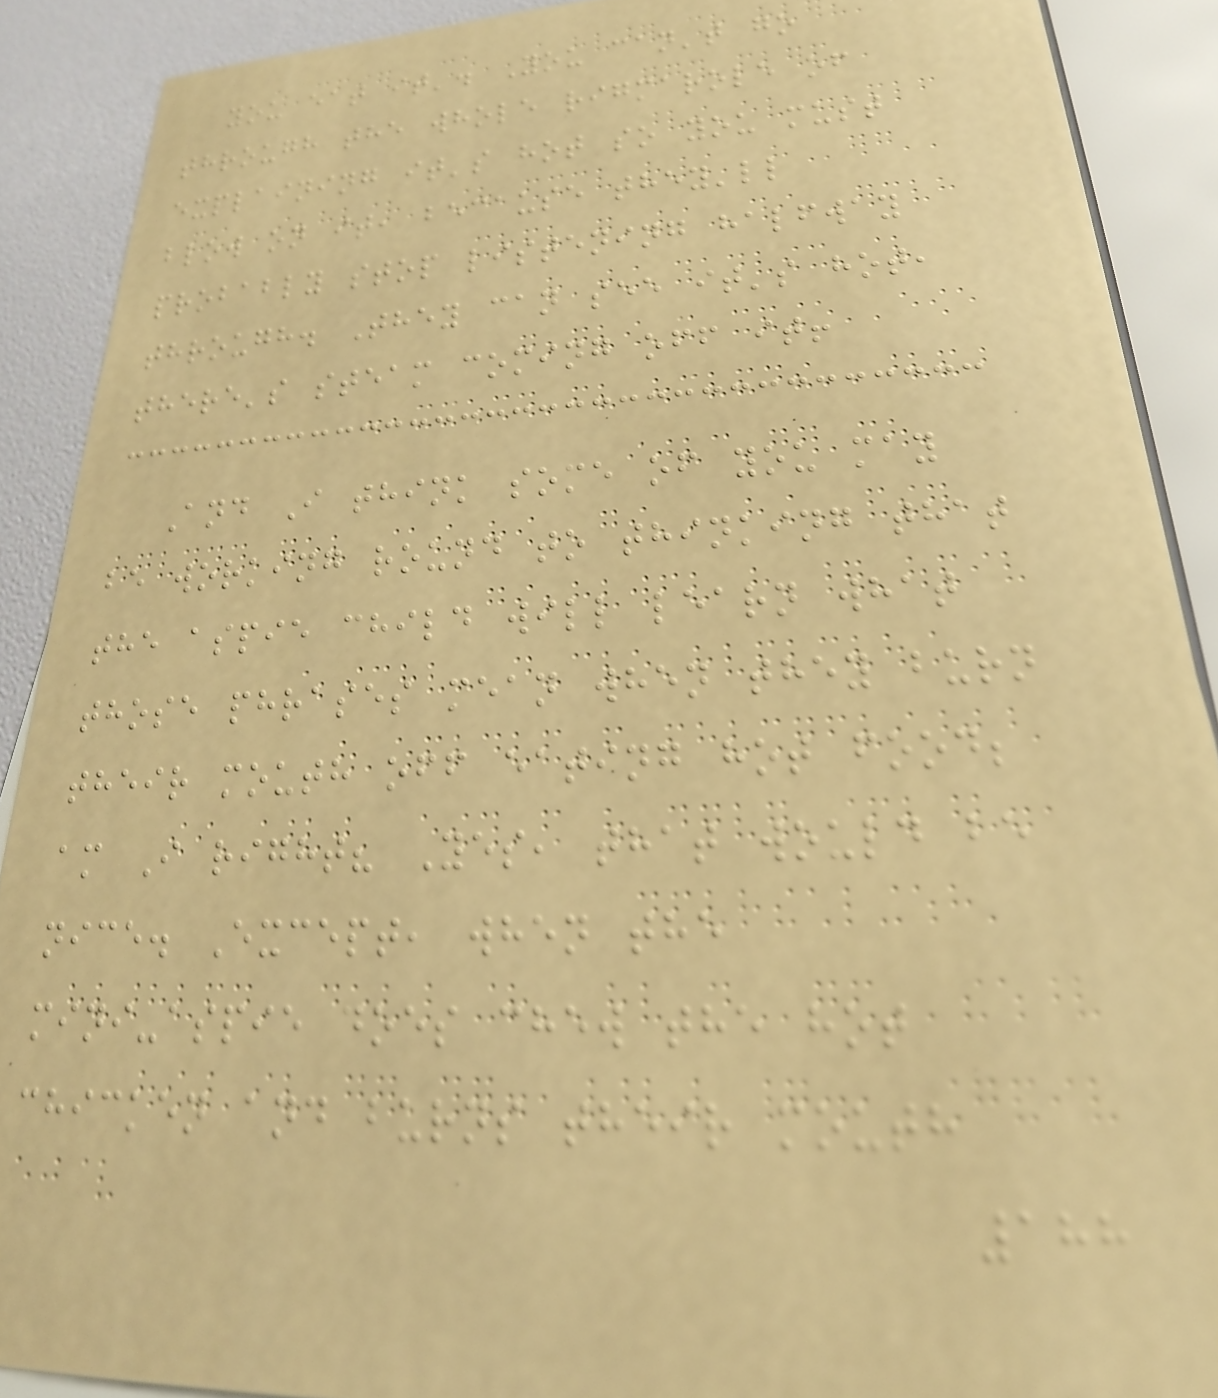you eat it'. You can't go
through the whole rigmarole of
explaining it's hot so you must
blow on it, because they'll
probably stop listening halfway
through. They can see it's hot,
there's steam coming off it!
And I think some of you may
be working round to thinking that
the aspie child will learn what
those phrases mean when they burn
their mouth off eating hot food;
am I right? Yes, that would be
nice. Except, when the
mini-aspie does chew the hot
chicken and burns their mouth
188
